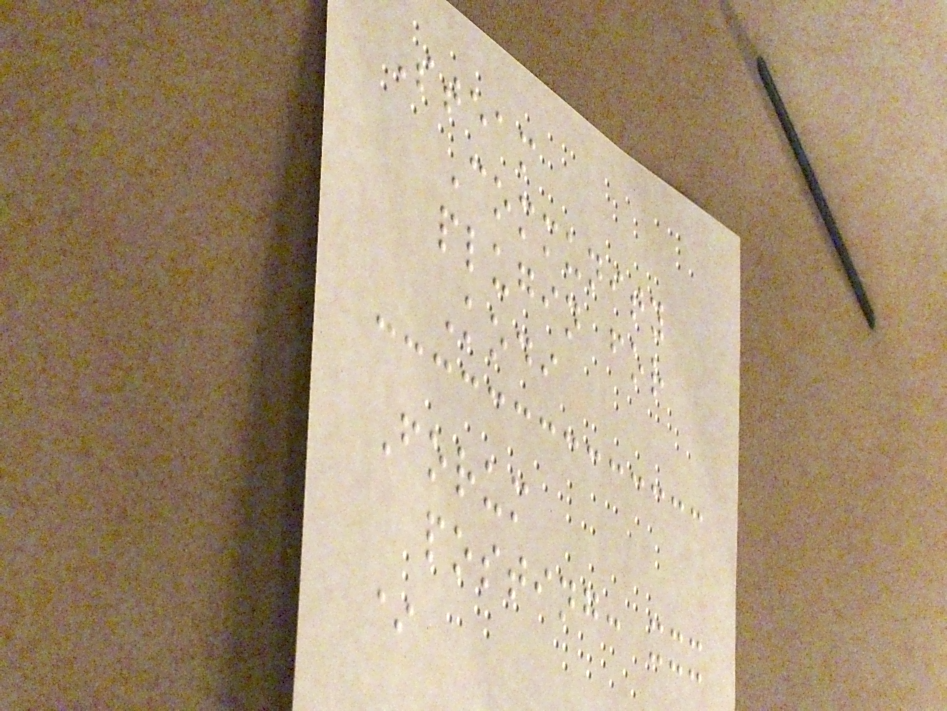Steam
Community
plugin for
Kodi
Forum
posting: xxx
*
